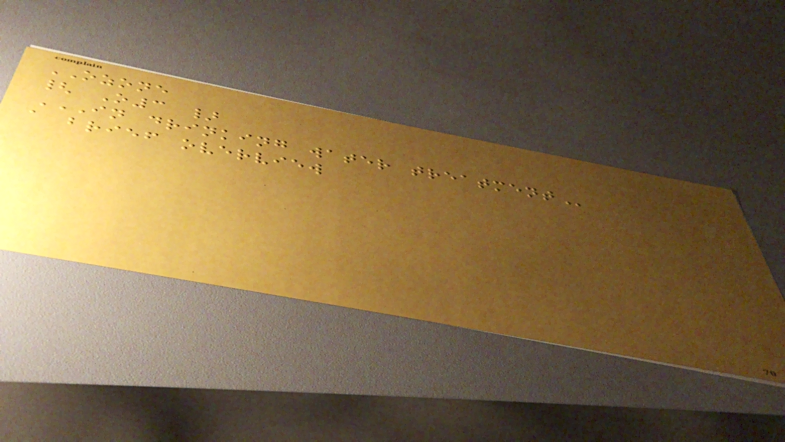OZONE
{ O3 }
IN DRINKING WATER TREATMENT
a brief overview
